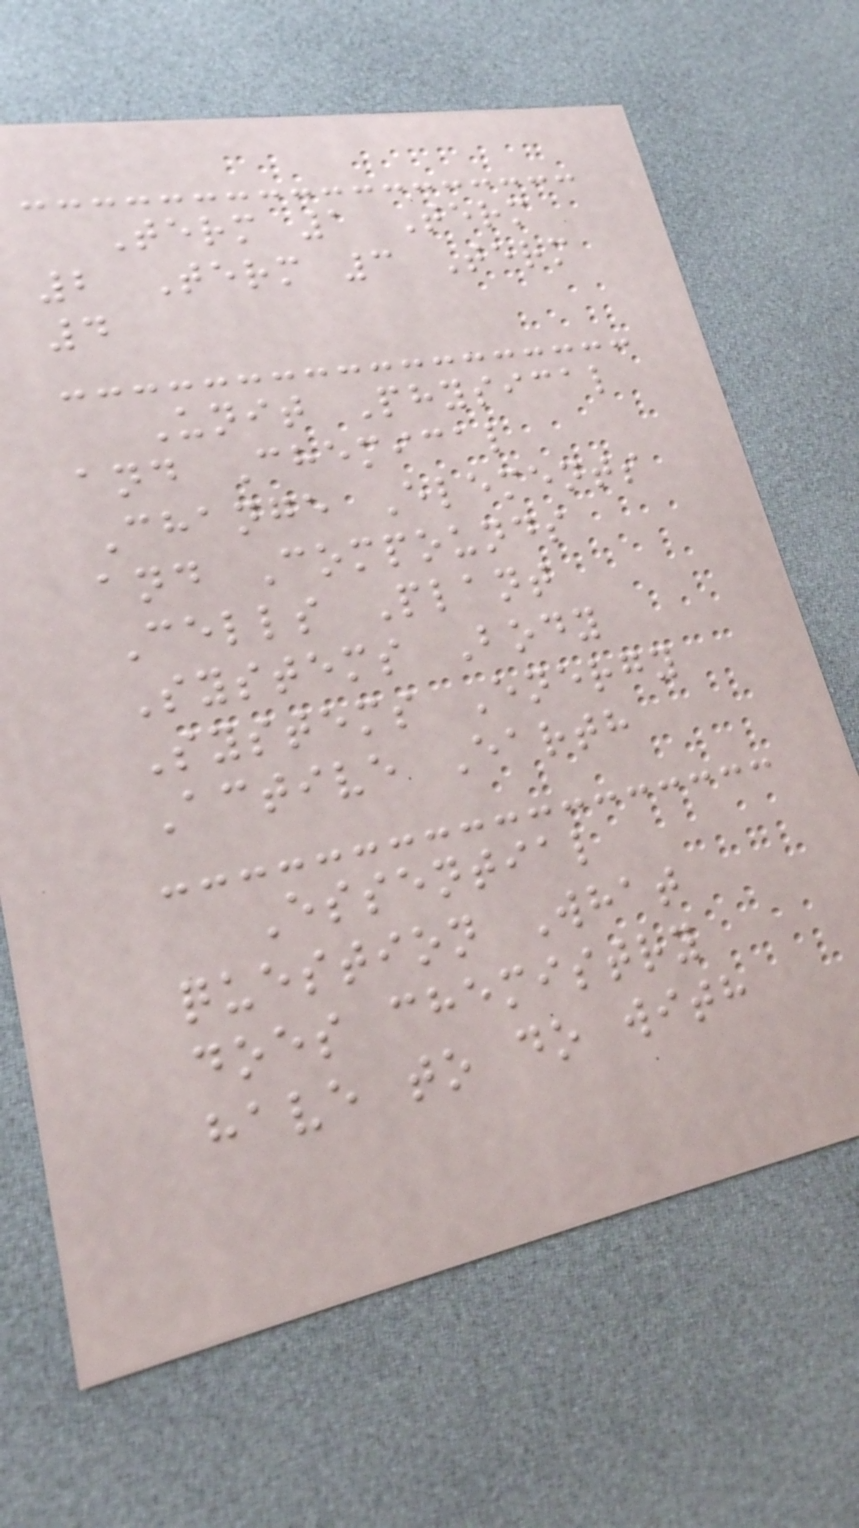Term 1 Term
2 Term 3 Term
4
Unit Physical
and Chemical
Change Elements
and Compounds
Cells Plant
Systems Body
Systems Energy
Active Earth
Essential
question What
does chemistry
have to do with
